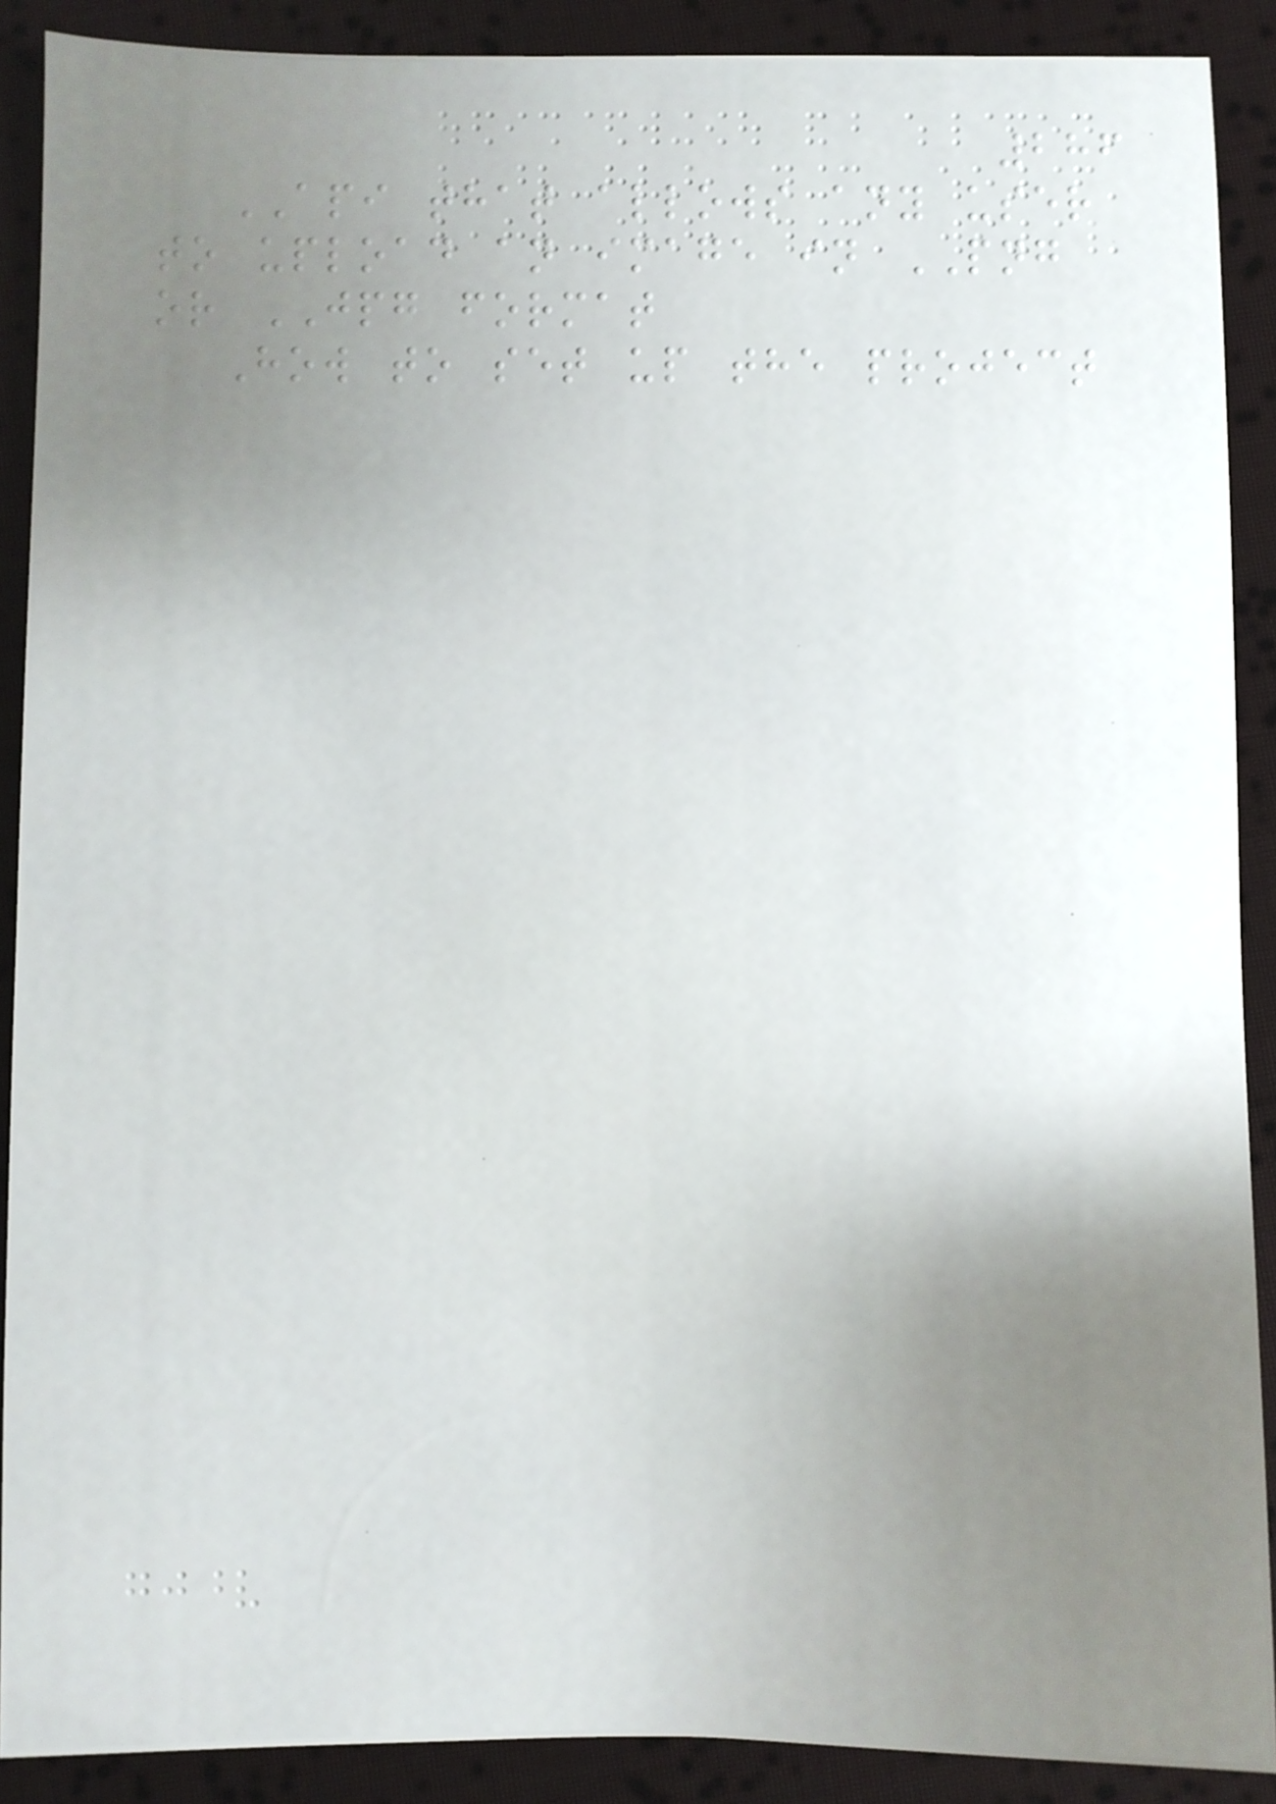286
API that allows any user
to upload an image in PNG
or JPG format
How to set up the project
